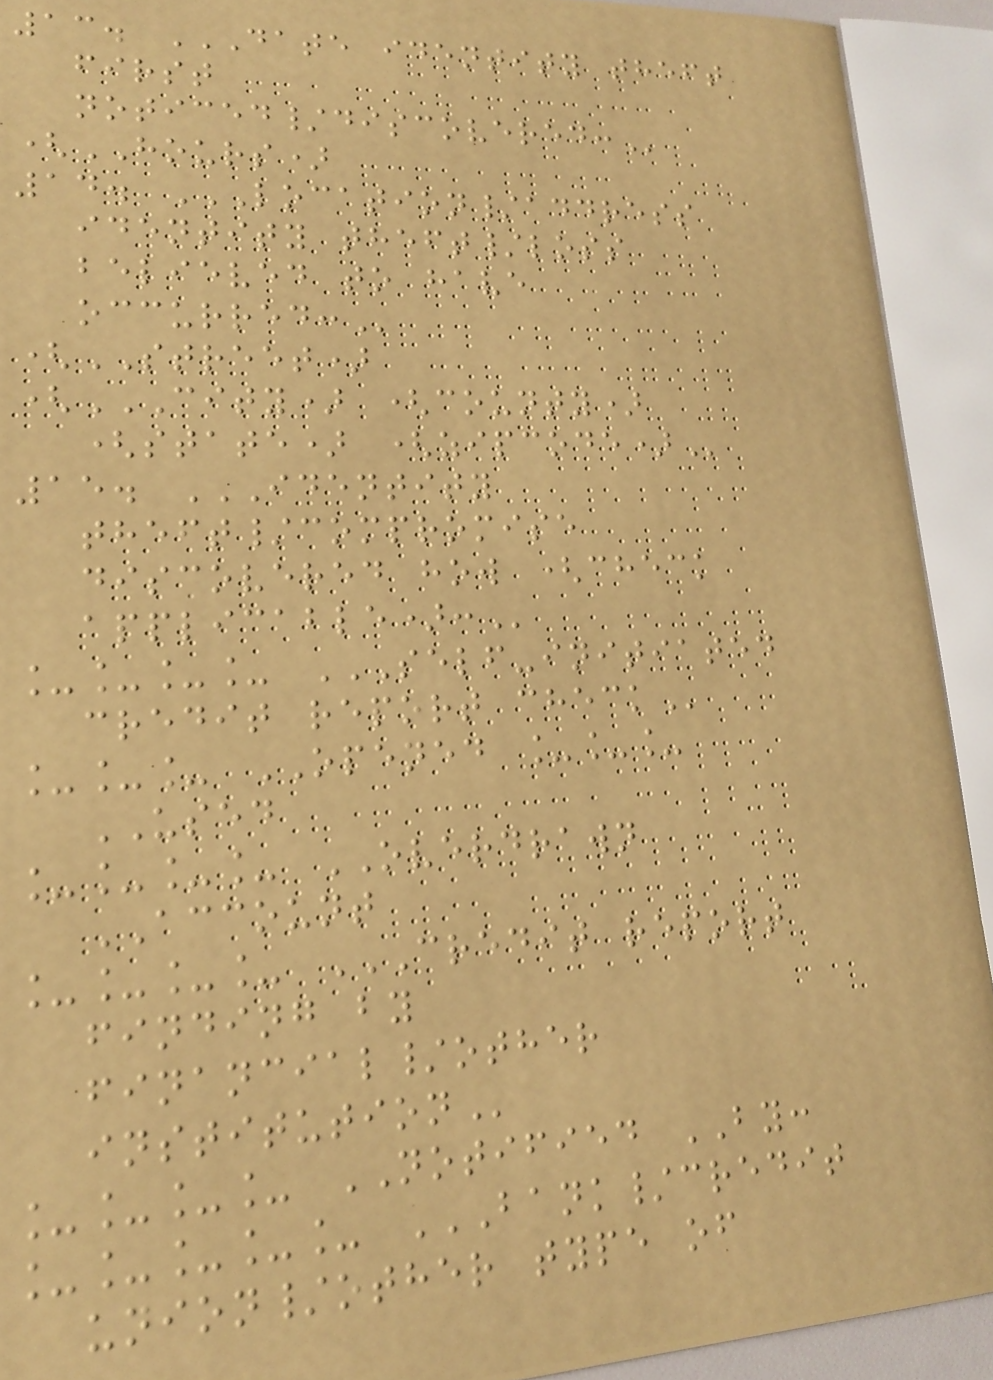13. DATE IDENTITY THEFT
FIRST
NOTICED/DISCOVERED:
(HOURS)
14. LOCATION/ADDRESS
IDENTITY THEFT/LOSS
BELIEVED TO HAVE
OCCURRED:
(STREET)
(CITY) (COUNTY)
(STATE) (ZIPCODE)
15. IDENTITY
THEFT/COMPROMISE
DISCOVERED HOW (CHECK
APPLICABLE):
____ SELF-INITIATED
CREDIT REPORT CHECK
___ OPENED ___
USED
____ OVERDRAWN
ACCOUNT
____ CREDIT REPORT
FINDING BY
FINANCIAL/OTHER
INSTITUTION
____ NOTIFIED BY:
_____ BANK/CREDIT
UNION/OTHER TYPE OF
